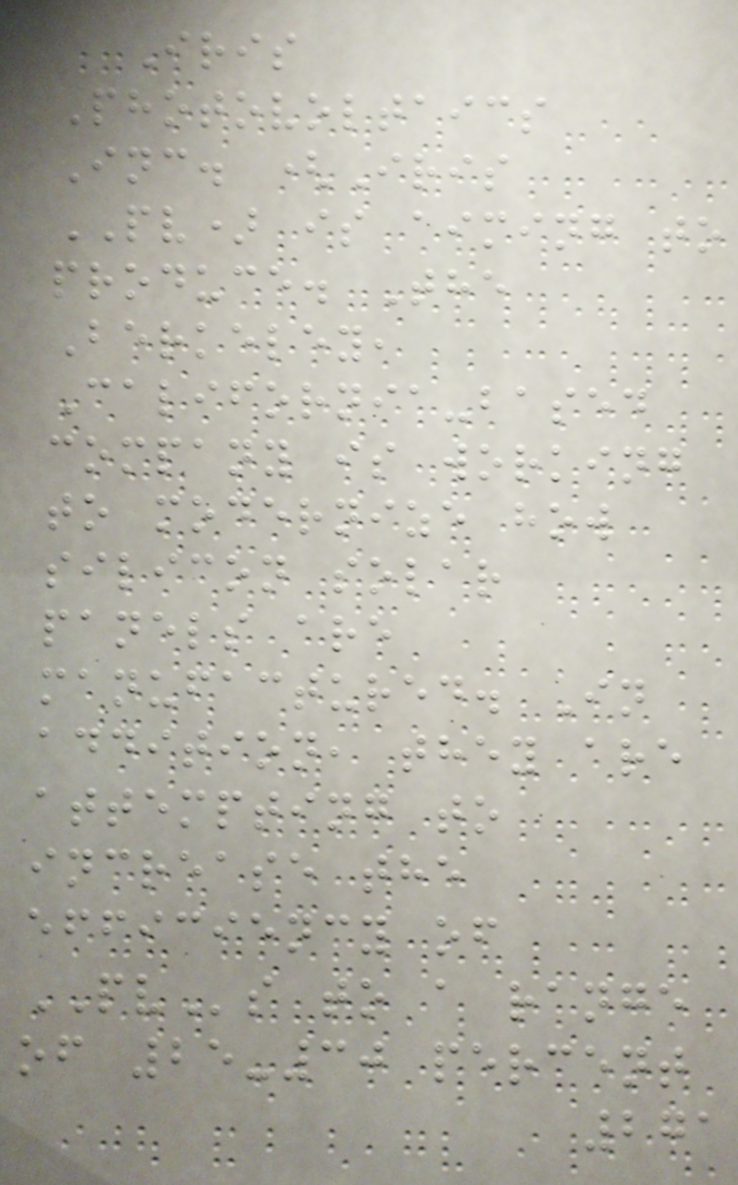Iris
Photovoltaics
Inc. (Iris
PV) is aiming to
produce. The
Berkeley,
California-based
company is working
to modernize how
silicon solar
panels are
manufactured. In
addition, they are
attempting to
increase the
efficiency of
PVs to a range
of 25-30 percent
271
